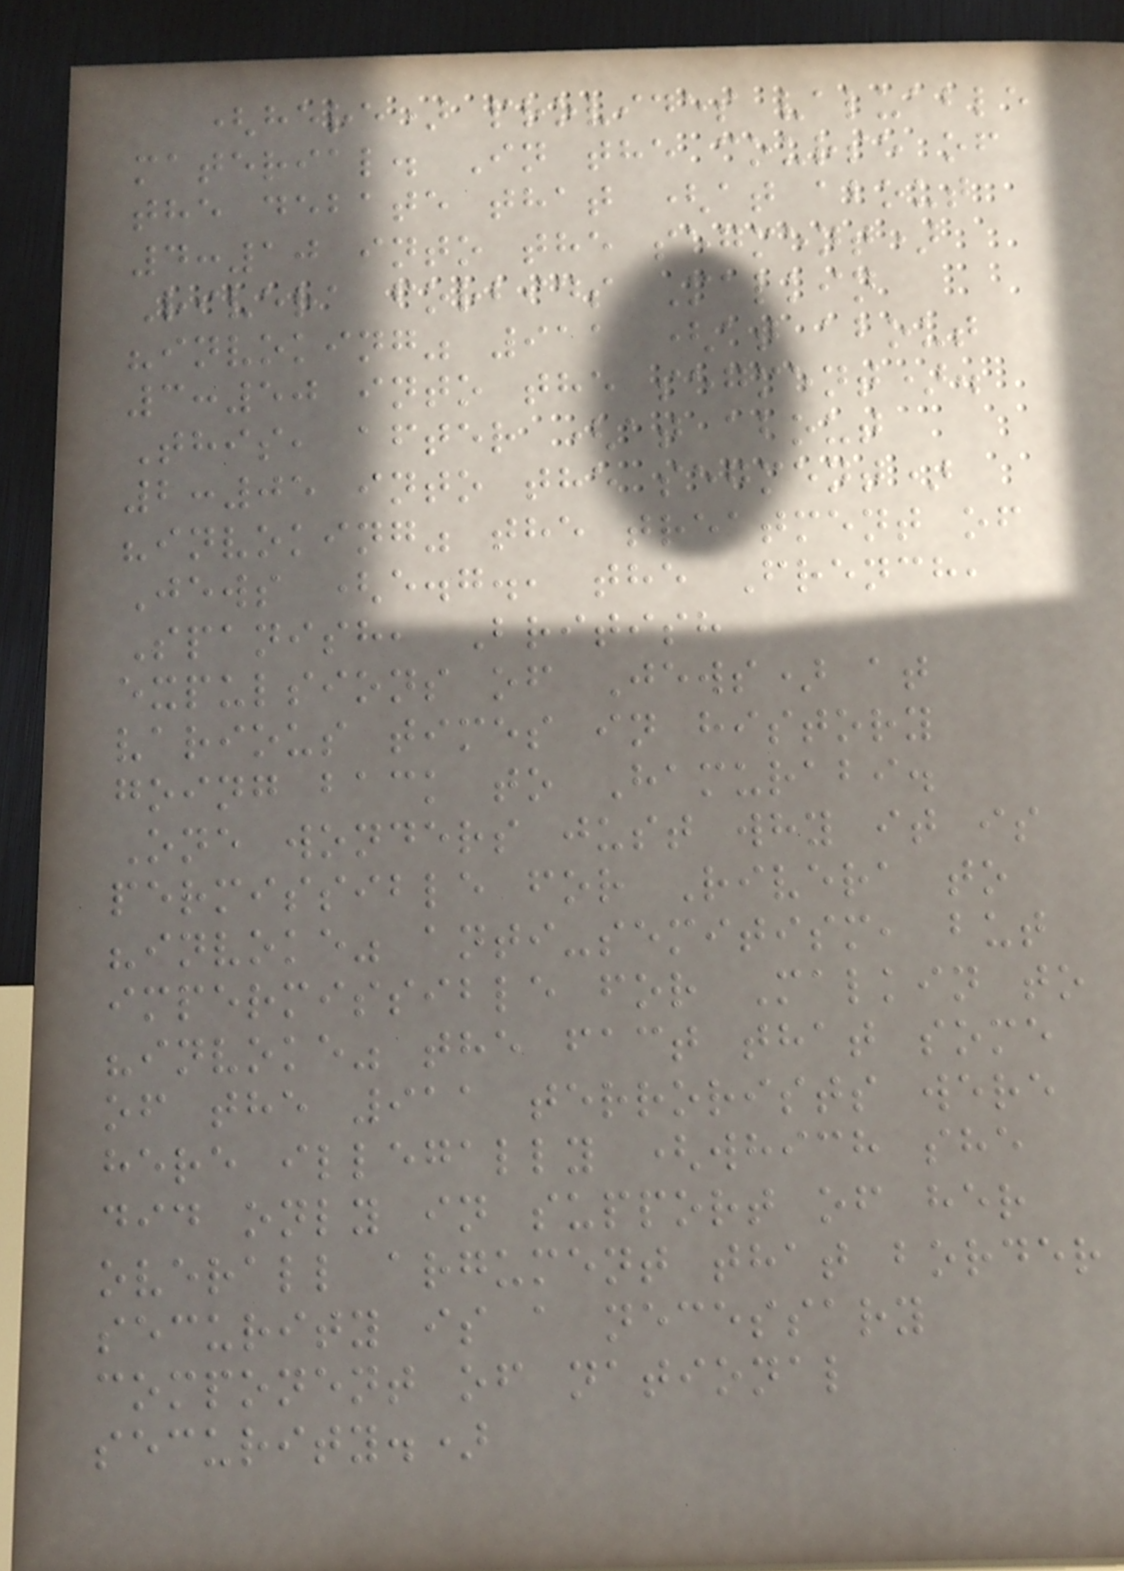(here) provides valuable
material. In the course of
the debate that (at about
4:10 into the segment)
Rivera forbids Malkin
"invoking" 911 (at about
3:50 into the segment).
This, after (at about
2:05 into the segment)
"invoking" the treatment of
Jews (e.g., the French,
Spanish, British
expulsions of Jews) at
various times in history
going back to Hamurabi.
One wonders just why it is
permissible for Rivera to
"invoke" anti-semitism, but
impermissible for Malkin to
"invoke" the fact that some
of the 911 terrorists were
here illegally (which she
did only in support of her
overall argument that border
security is a necessary
component of national
security.)
